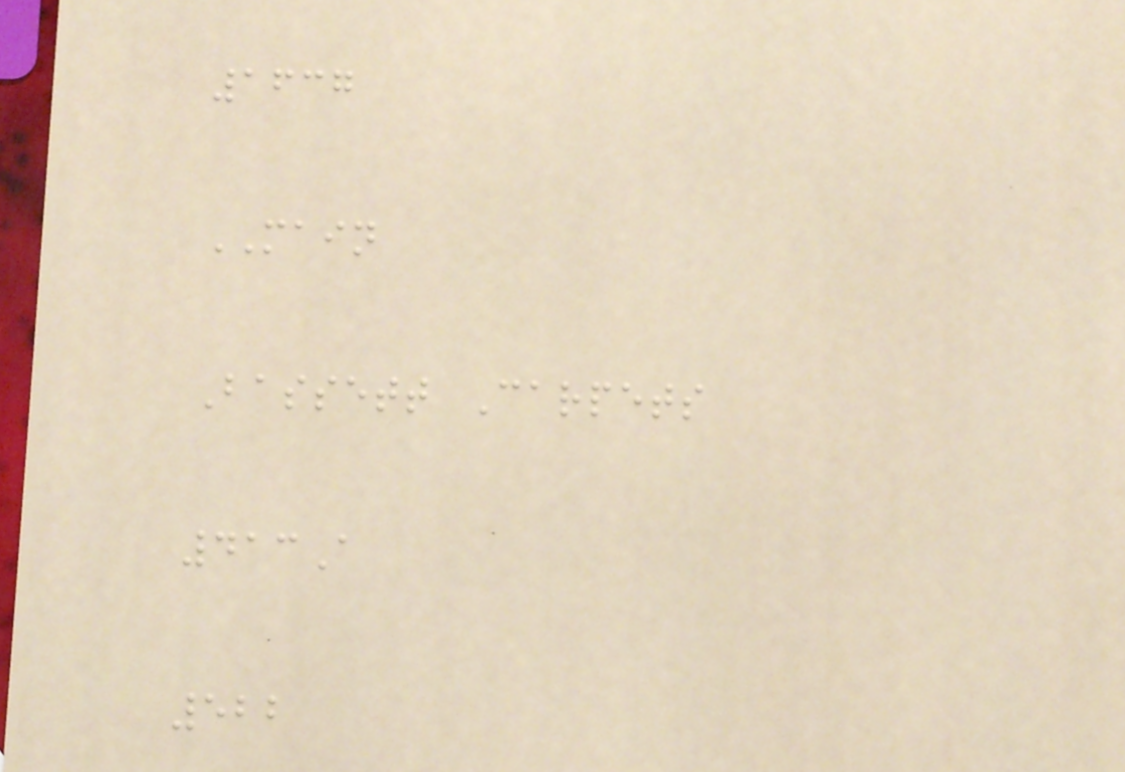1637
MAIN
Bassett Carpets
413A
522
